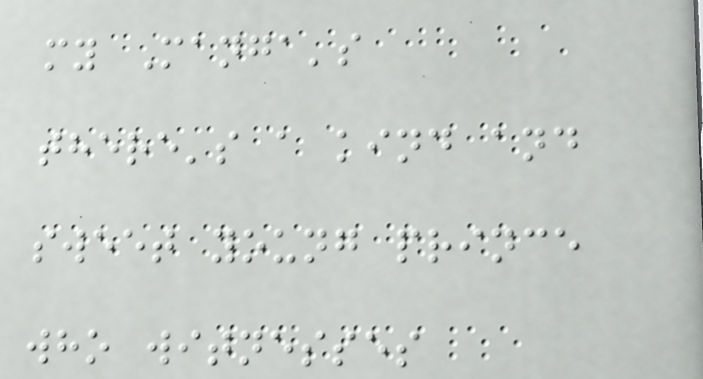my Manga's
there's a kind and
sweet young prince
who witnesses
